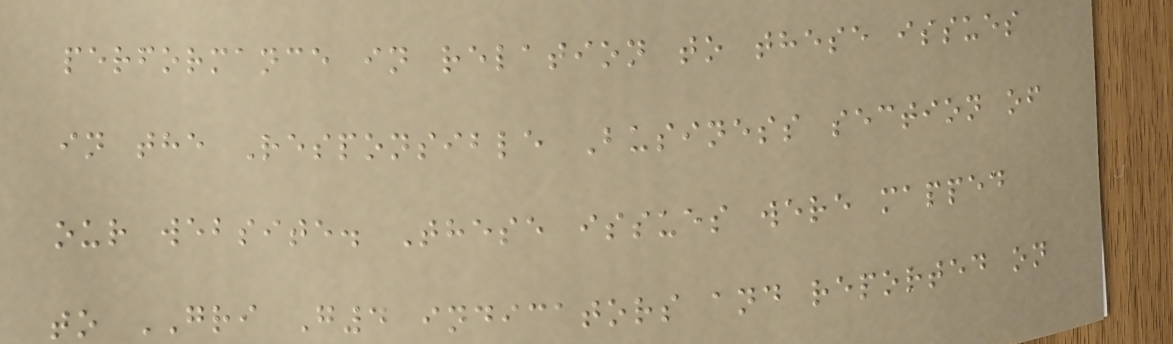performance in relation to these issues
in the Responsible Business section of
our website. These issues were mapped
to GRI G4 indicators and reported on
